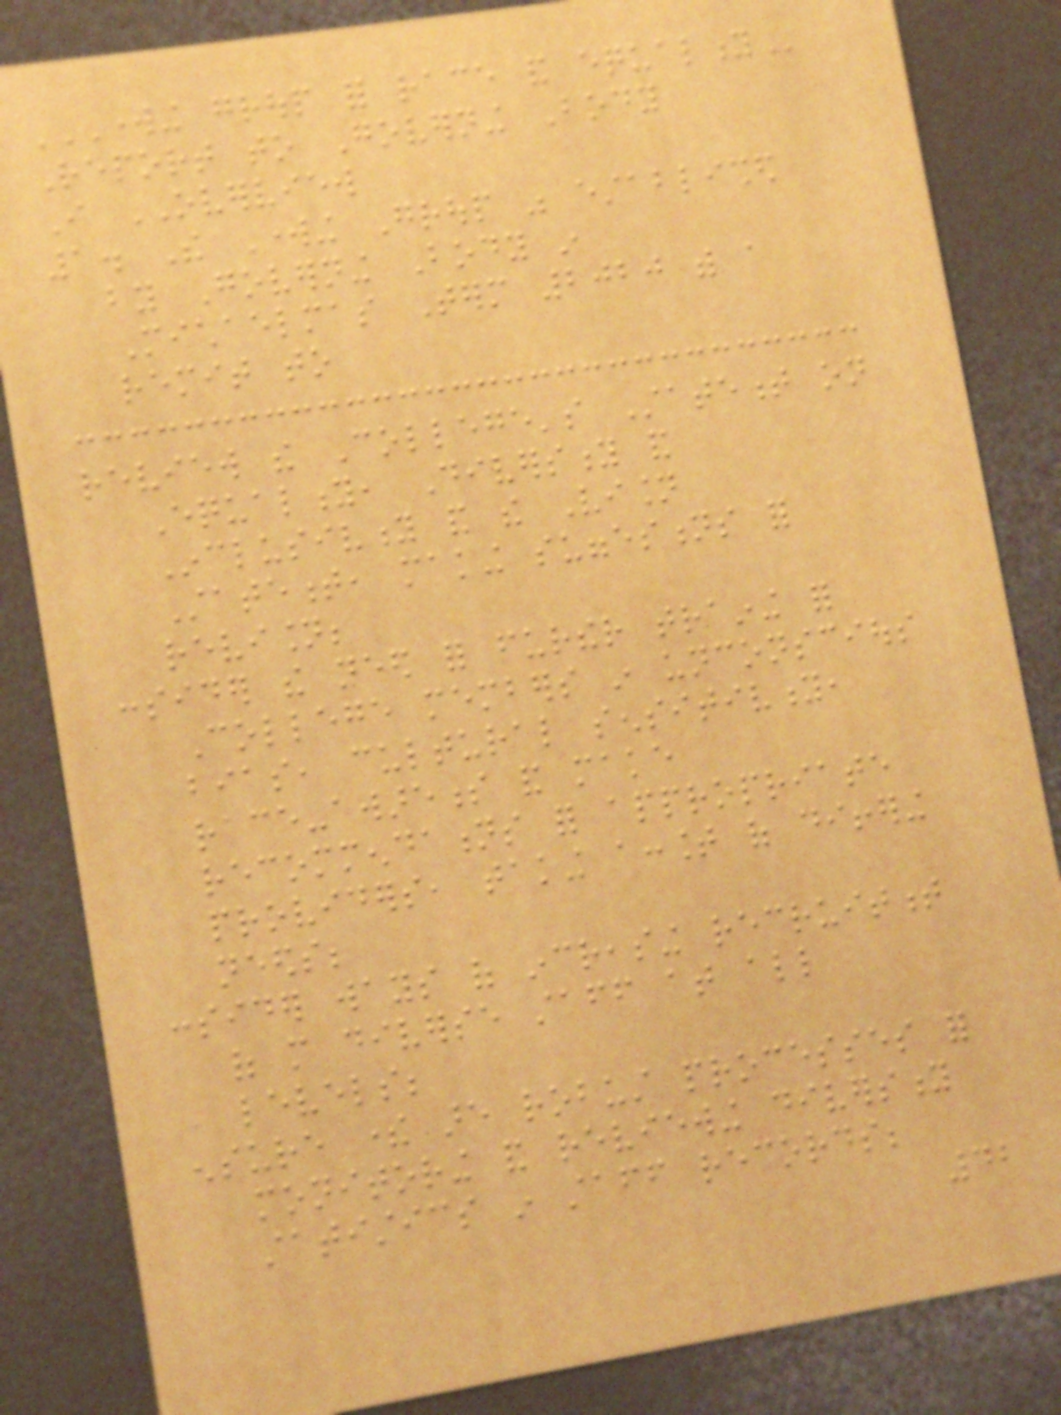WORKING GROUP FOR RACE AND EQUALITY
Report to Governing Body
I OVERVIEW
1. The Working Group was established
by Governing Body in
Michaelmas Term 2020 with a
remit to
review the College's Statement on
Equality, Diversity and
Inclusivity and the Vision
Statement, making suggestions for
revision;
consider the need for further training for
College members in unconscious
bias, cultural sensitivity,
race-awareness and make
recommendations for appropriate
providers, taking account of differing
needs;
consider ways of increasing recruitment
of more diverse staff at all
levels;
ensure there are robust processes for
monitoring and reviewing diversity
statistics in staff records;
42
